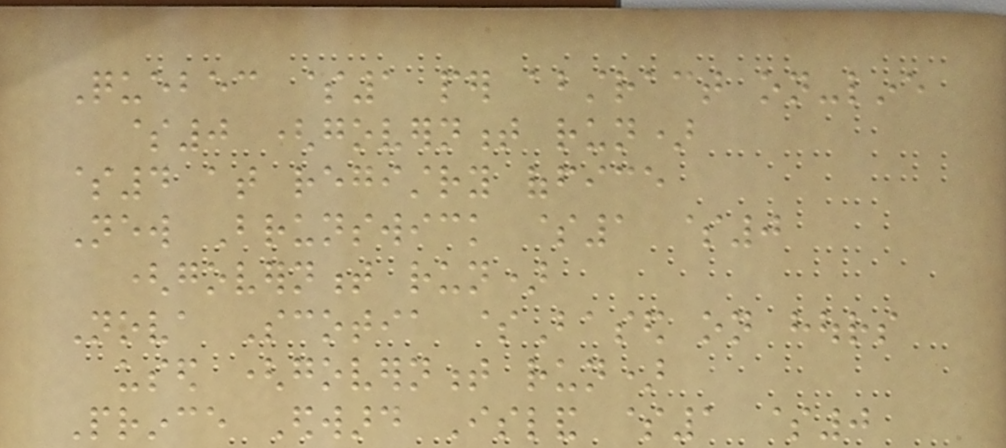Quebec $1 per abstract on-line
$0 (government run)
$4 at registry office
New Brunswick $1 $0
(government run)
Nova Scotia $Based on hours
used (government run)
Prince Edward Island $1 $0
